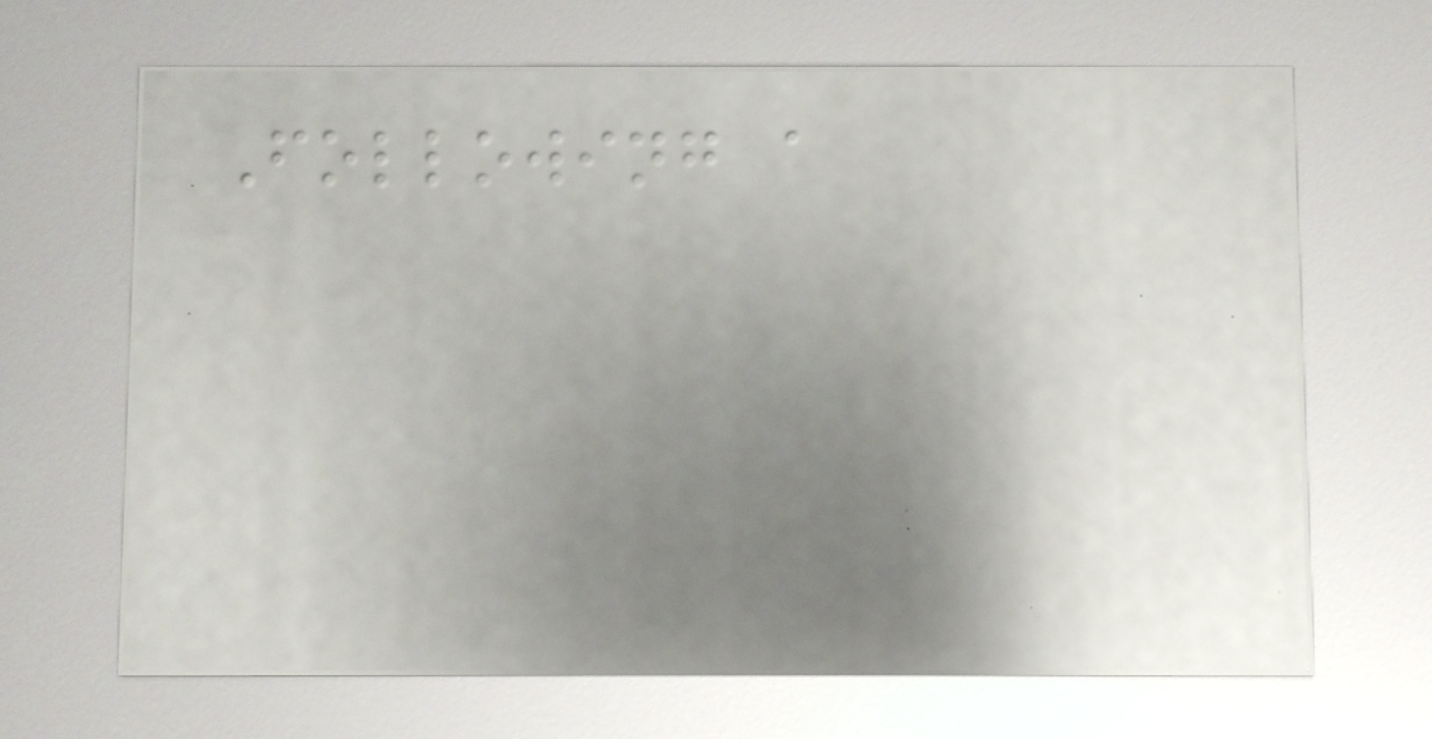Following a
